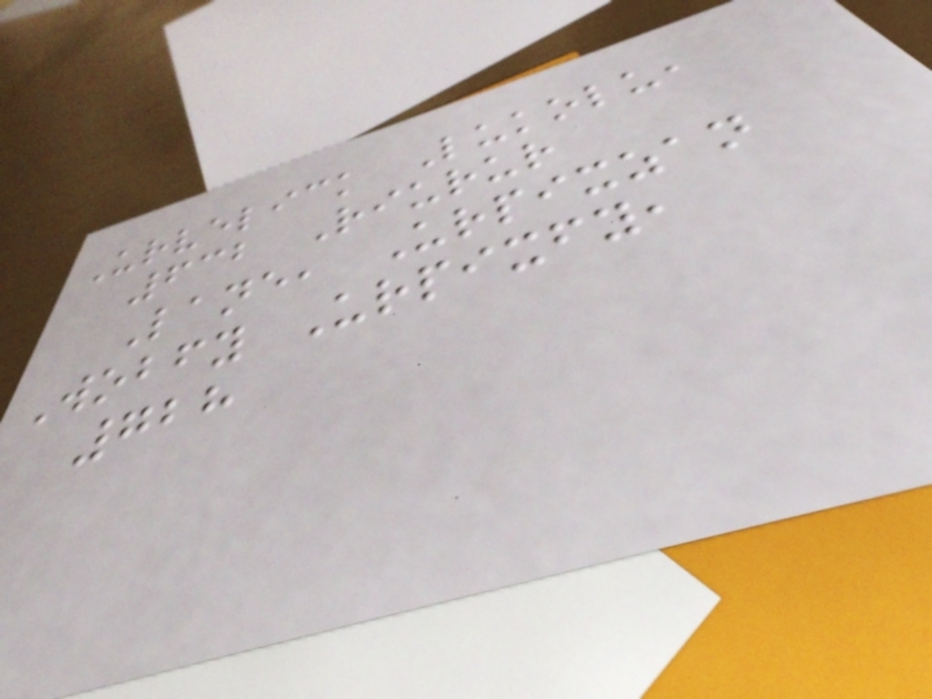Urvelick Lukolu,
632 Riurur
Lane, Urpixzan
Wobfy Urpixfy,
728
